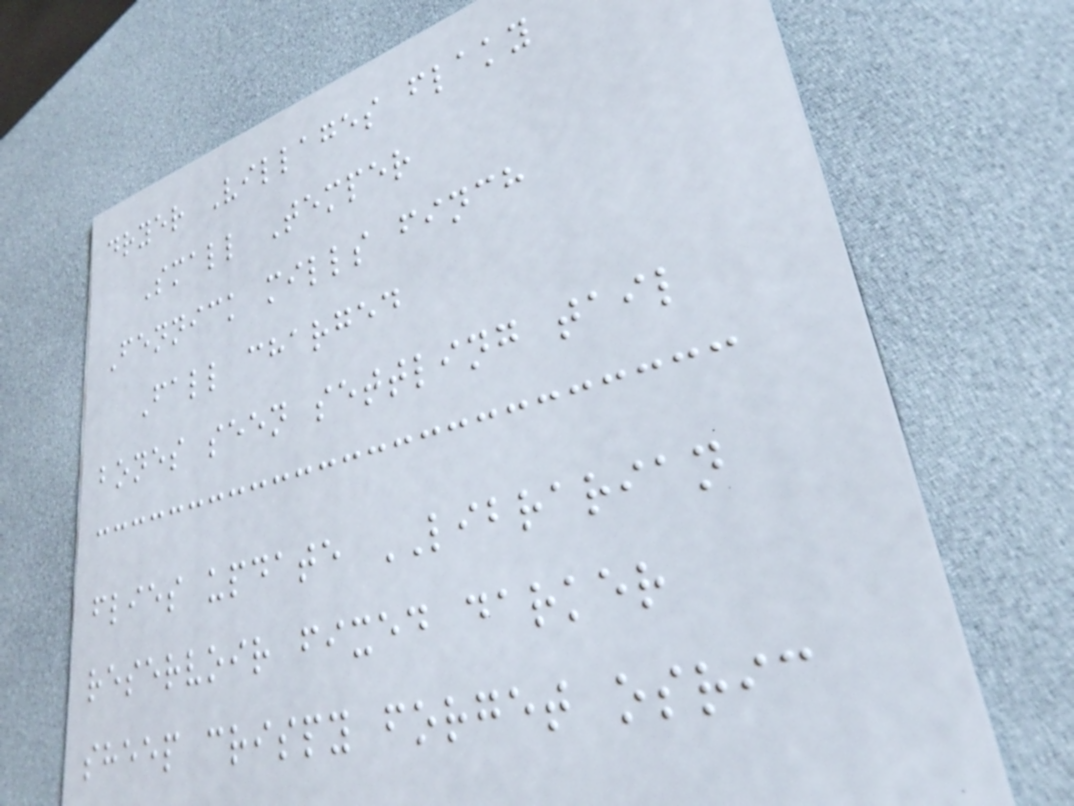dryer Villages flaky
Small Temper
Fennick mills finch
Fall charged
bones seen settling tail
flies update LIBRARIAN
reservoir fixed darker
sheep crispy forget osric
